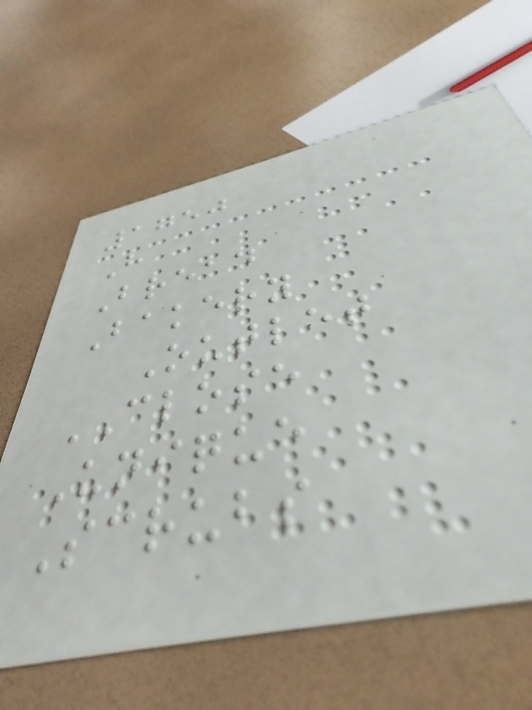1750
H
Bread
Bakery
Outlet
CLOSE
Unique
Scrubs
